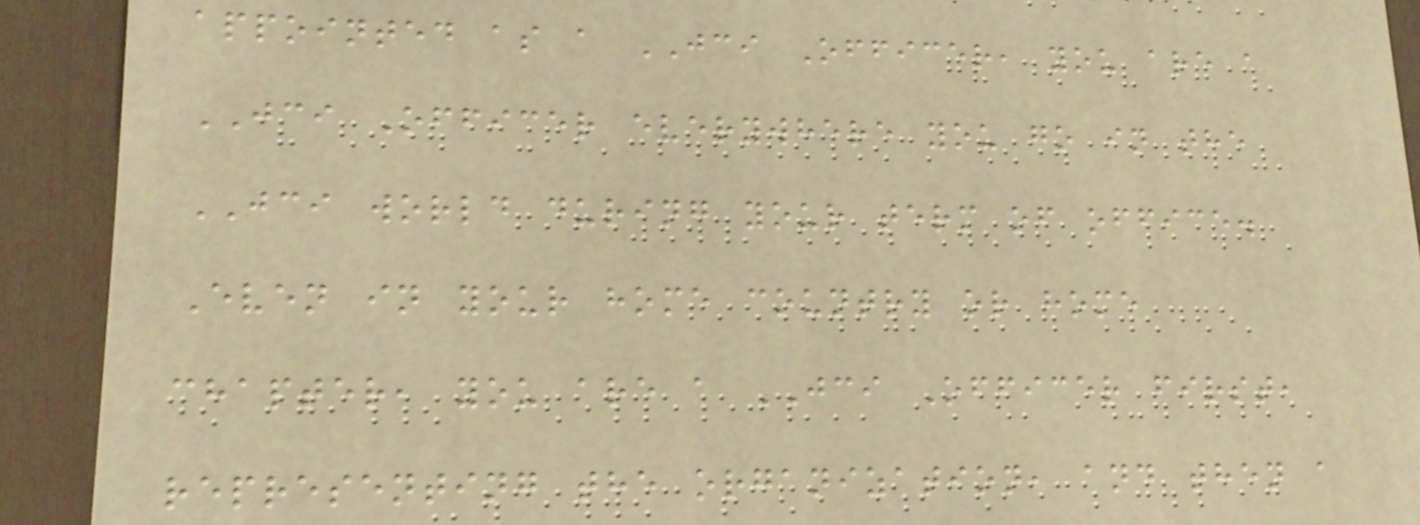appointed as a JCI Officer, you are a
JCI Officer everywhere you go in the
JCI world during your term of office.
Even in your home country or home
chapter, you are a JCI Officer first,
representing the organization, and then a
